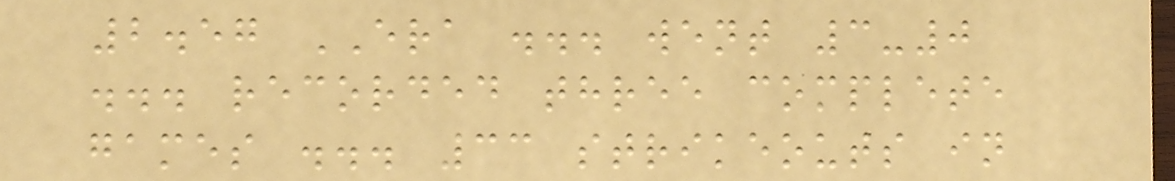2.57 ERA ... went 3-0
... recorded three complete
games ... 33 strikeouts in
